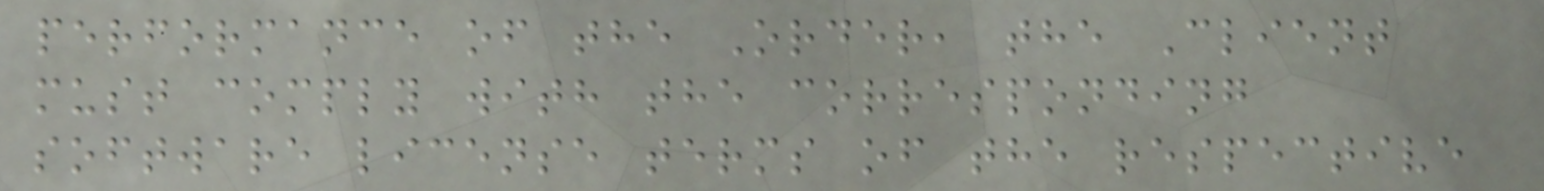performance of the Order, the Client
must comply with the corresponding
software license terms of the respective
